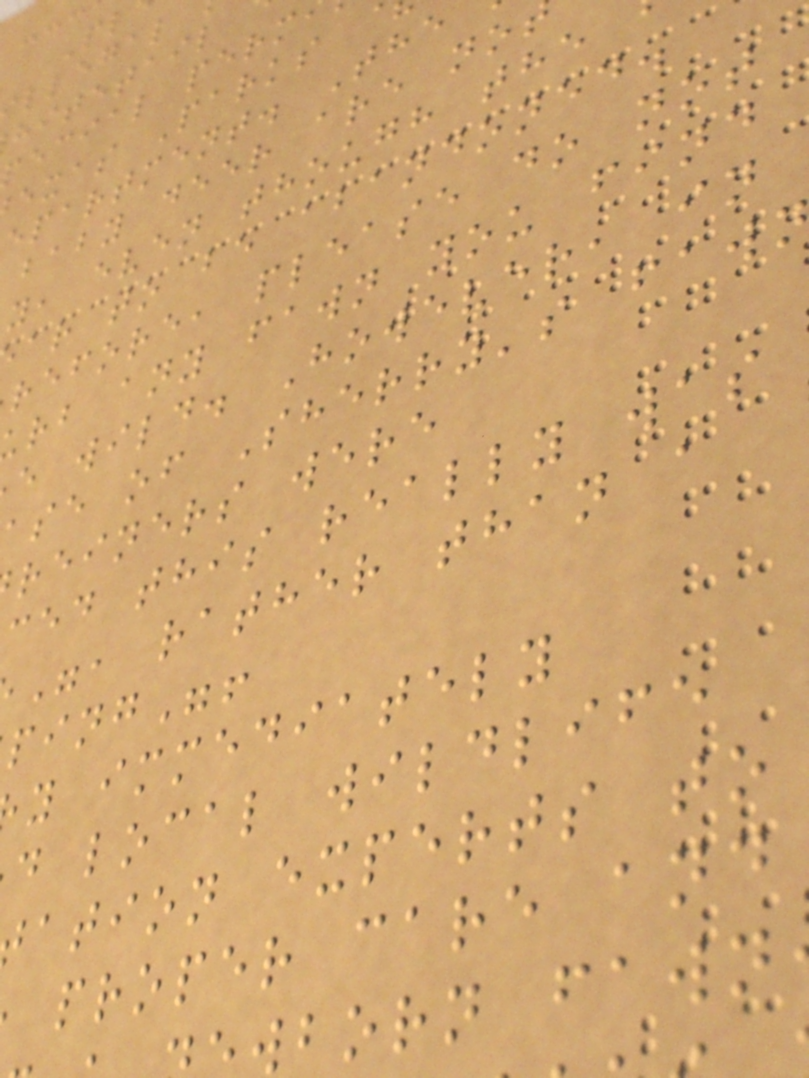hitetail
ecial perm
exas Parks
epartment. The
baby deer are no
y, even though the
ar to be abandoned.
refore, please do not
rb any fawn you find
e wild. However, in
ase of Sherry's fawn
reiners were
ced this really was
ping"!
y immediately
d local wildlife
ation experts to
proper care and
wborn fawn
